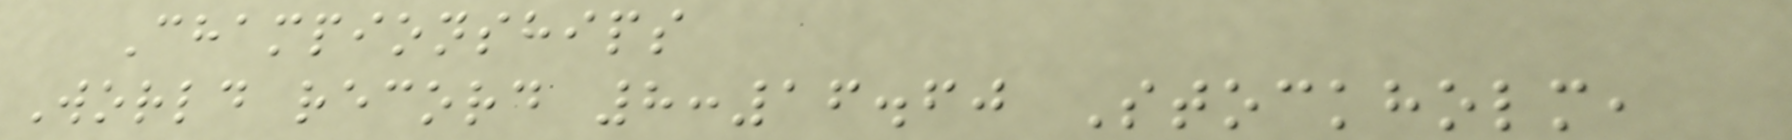Championships
World record 8:16.60 Stockholm,
